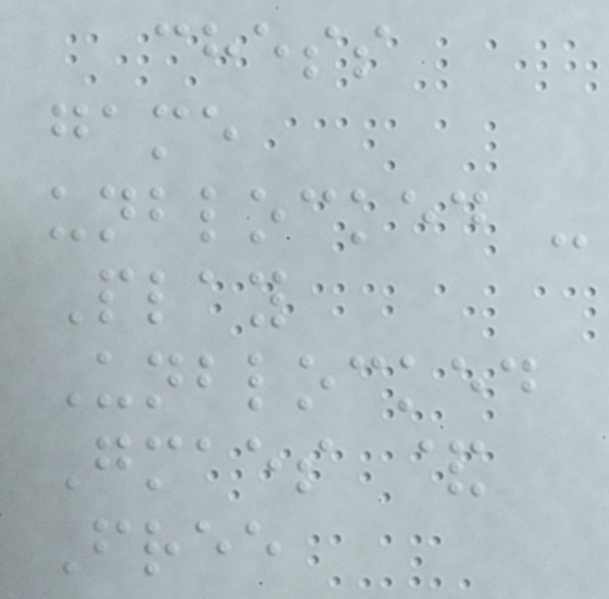chess
game
unblocked -
Play
Unblocked
Gmaes &
Free
